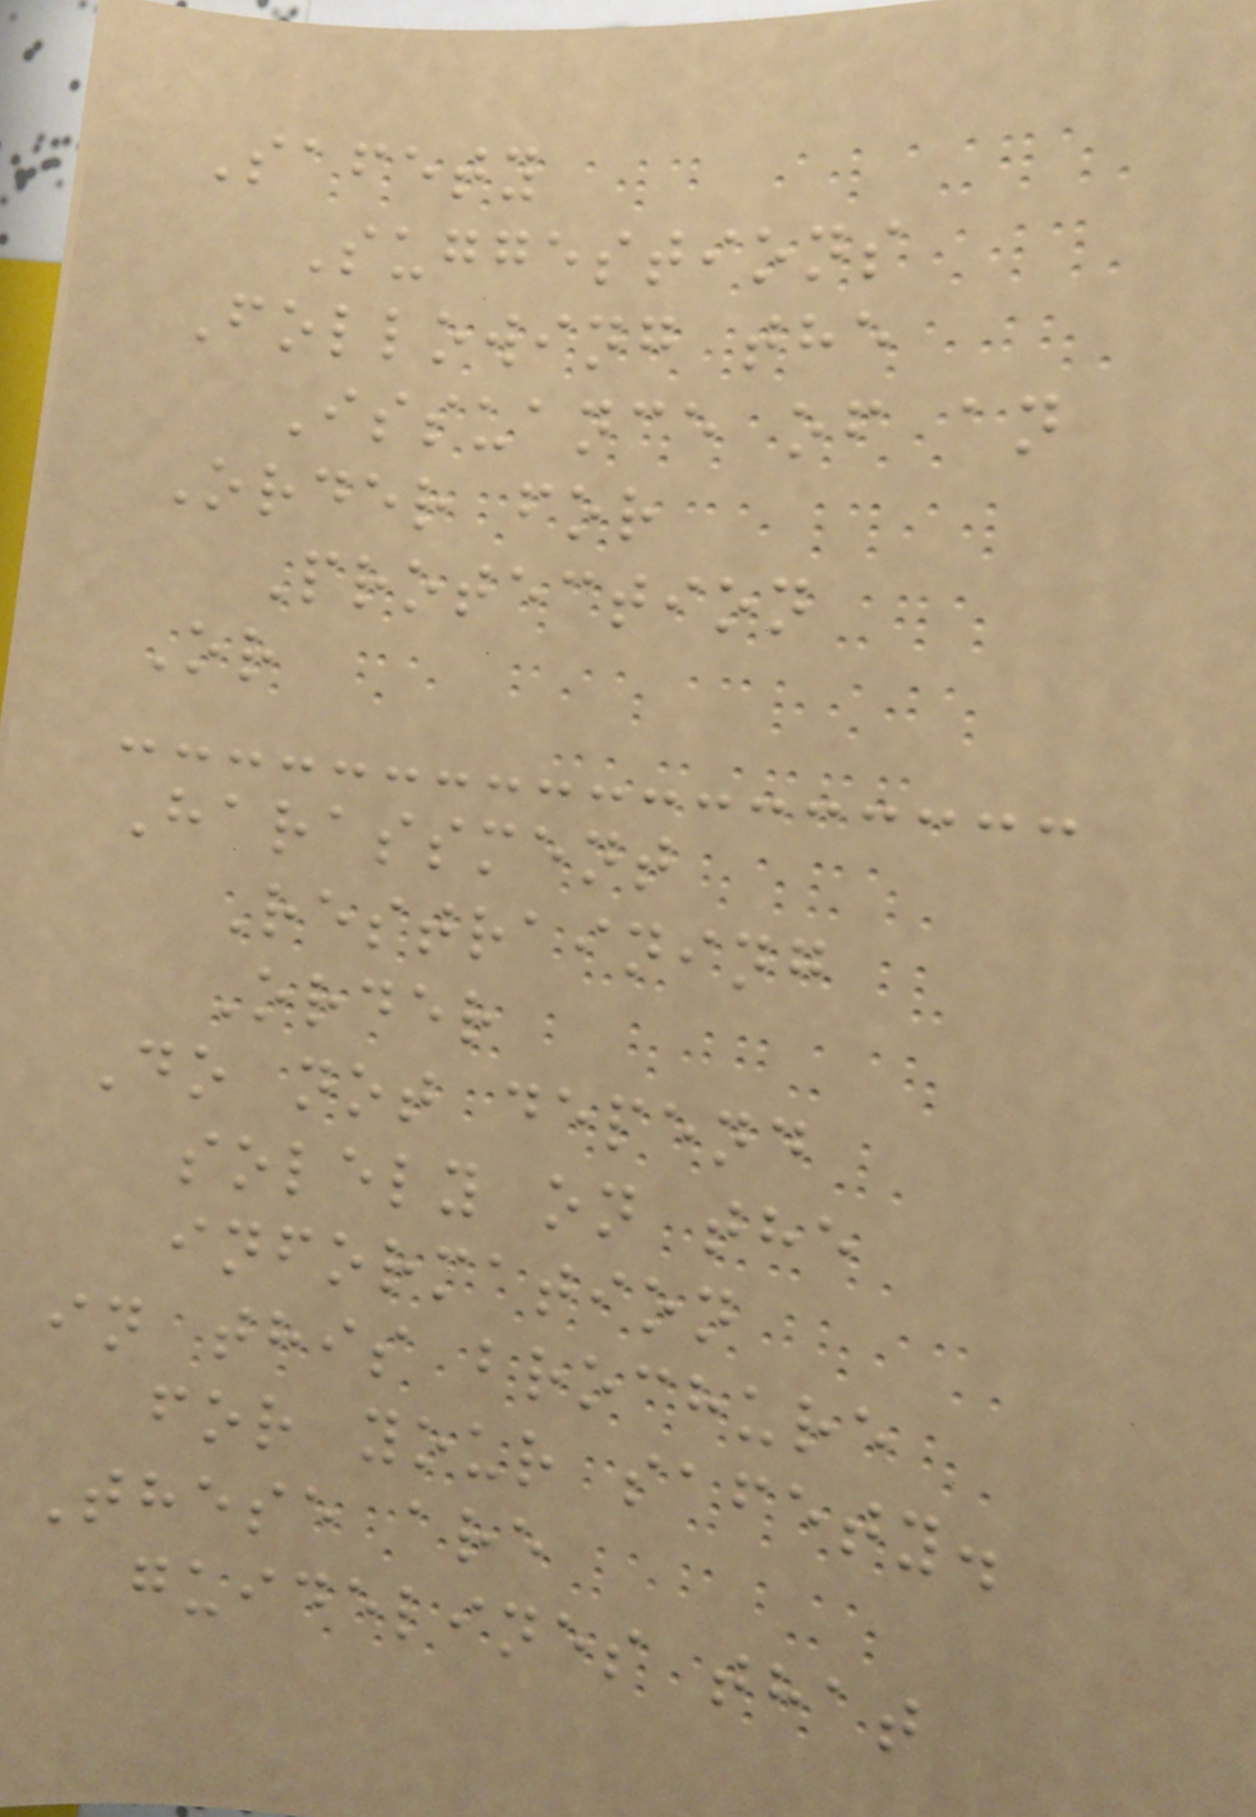Safety
Suggestions
Following the
Issuance of an
Order for
Protection
Or
Harassment
Restraining
Order
Do not depend
solely on the
information
in this brochure
for your safety.
These are
guidelines that
